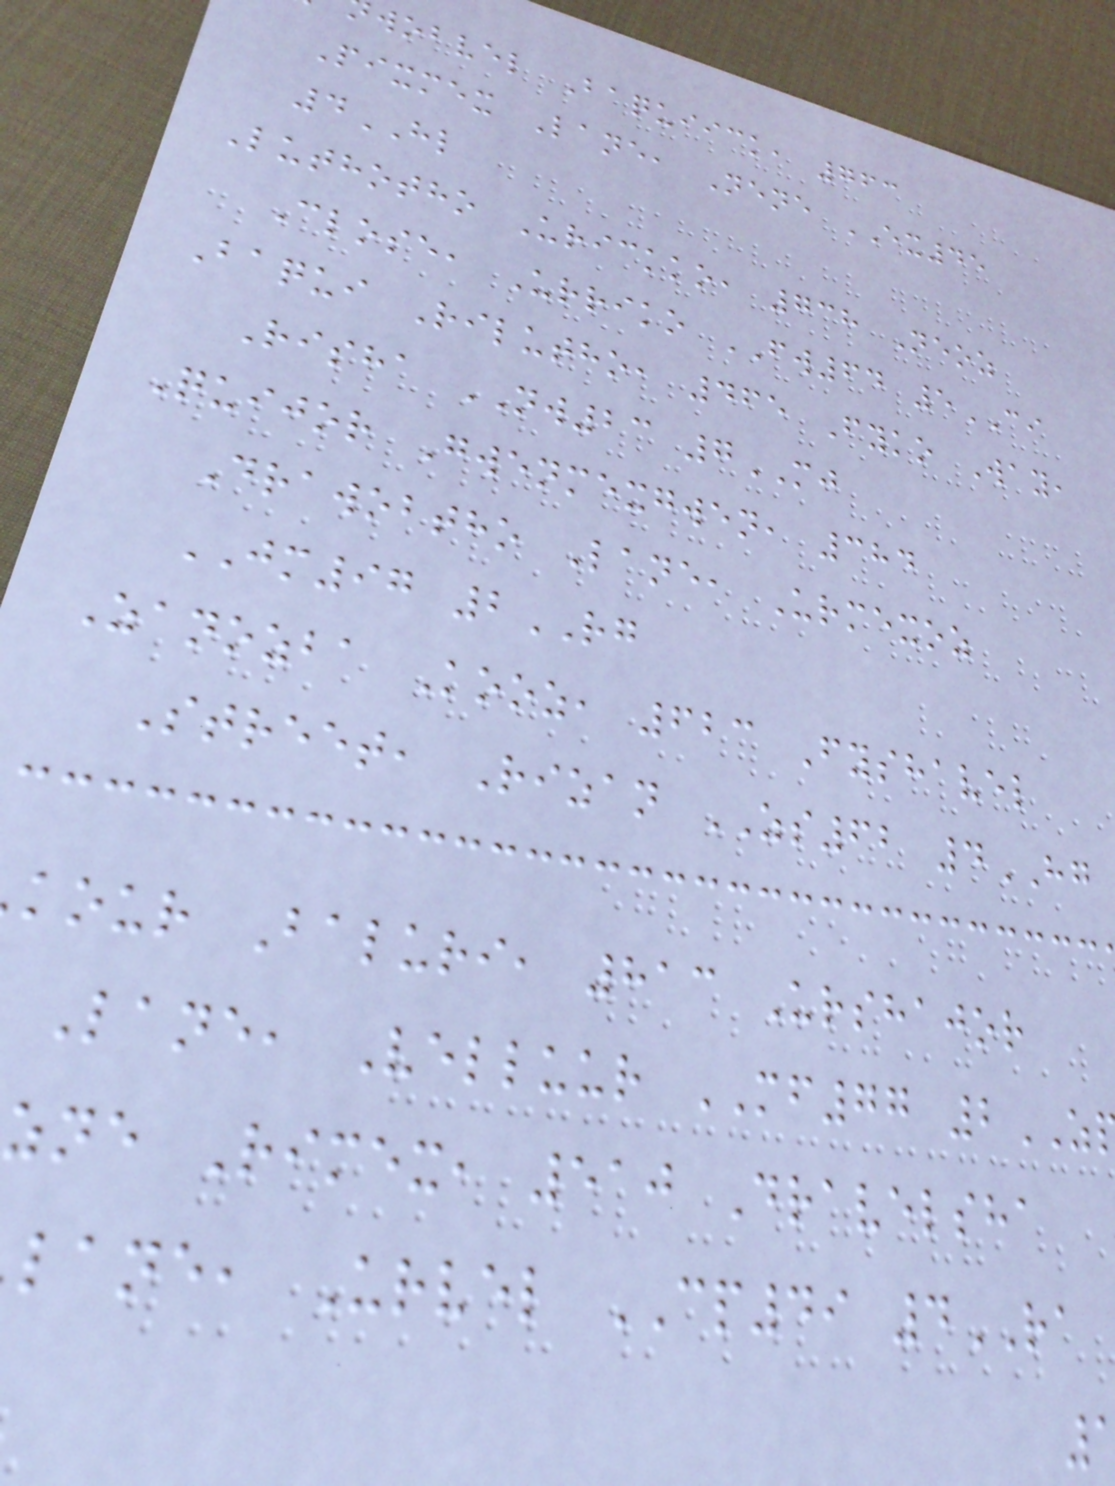wobvel Baquiick, 763
Pixmex Lane, Nene EX45
4HL
Luthotho Urickko, 738 Neoz
Close, Urriko FW64 5CI
Baqui Rilutho, 465 Fyko Way,
Risha NW23 7MJ
Quijor Gwenmexgwen, 384
Drawobtho Lane, Urmexoz
JM97 2RG
Zanozba Kooz, 623 Fyshavel
Street, Rizan ZS62 4HG
kour Baluri, 813 Urshajor
Lane, Velluur MF77 2
zne Rimex, 510 Dravelsha
lane, Urvel CP49 4RA
